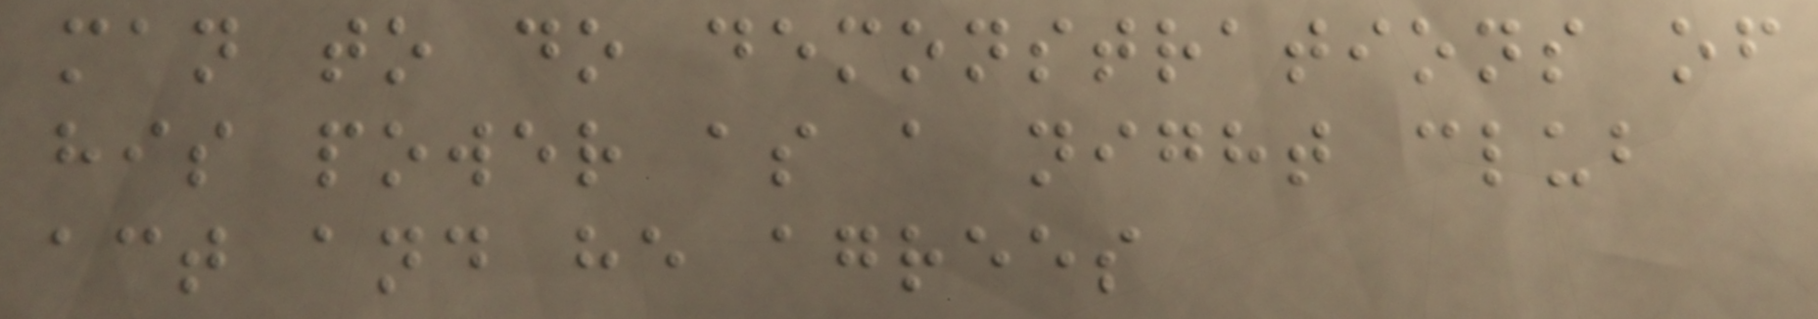man to do demonstrations of
his power as a night club
act and he agrees
